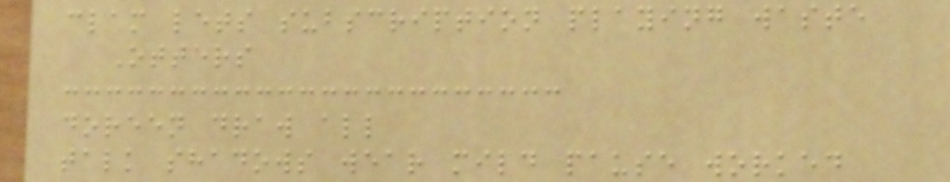clam lets subscription playing waste
Otters
doreen draw all
talk shadows wear mild pause worked
